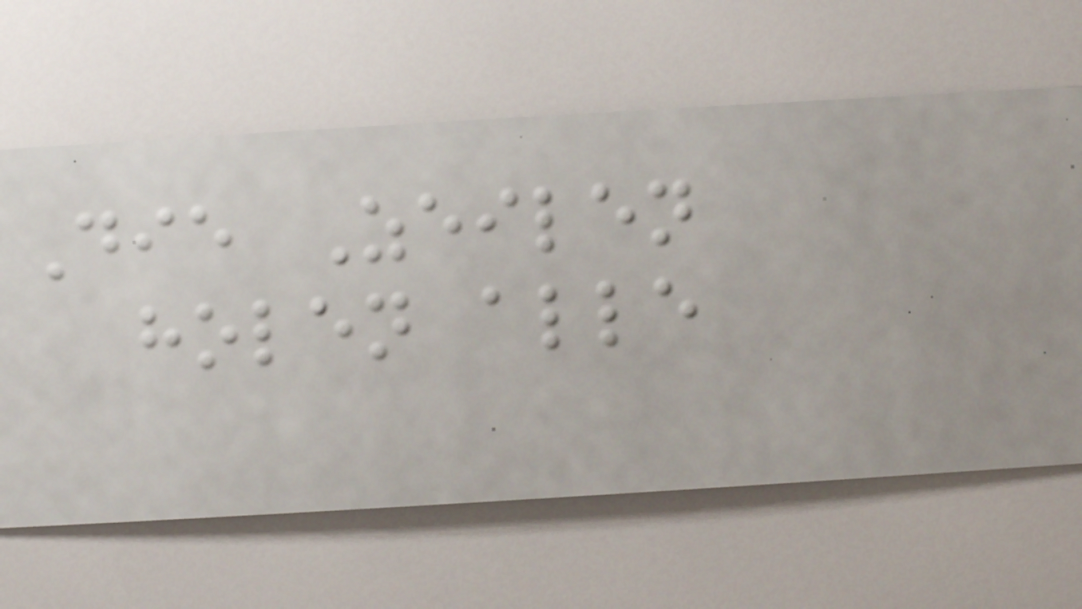Die Zeilen
holen alle
